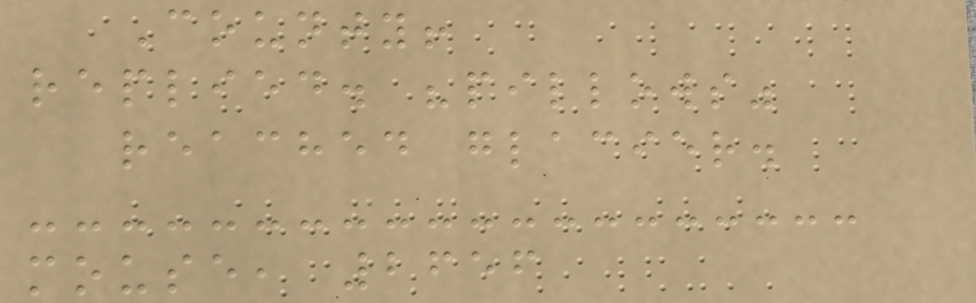County!
replied. "pillows"
reached glacier.
mouse, 2656
